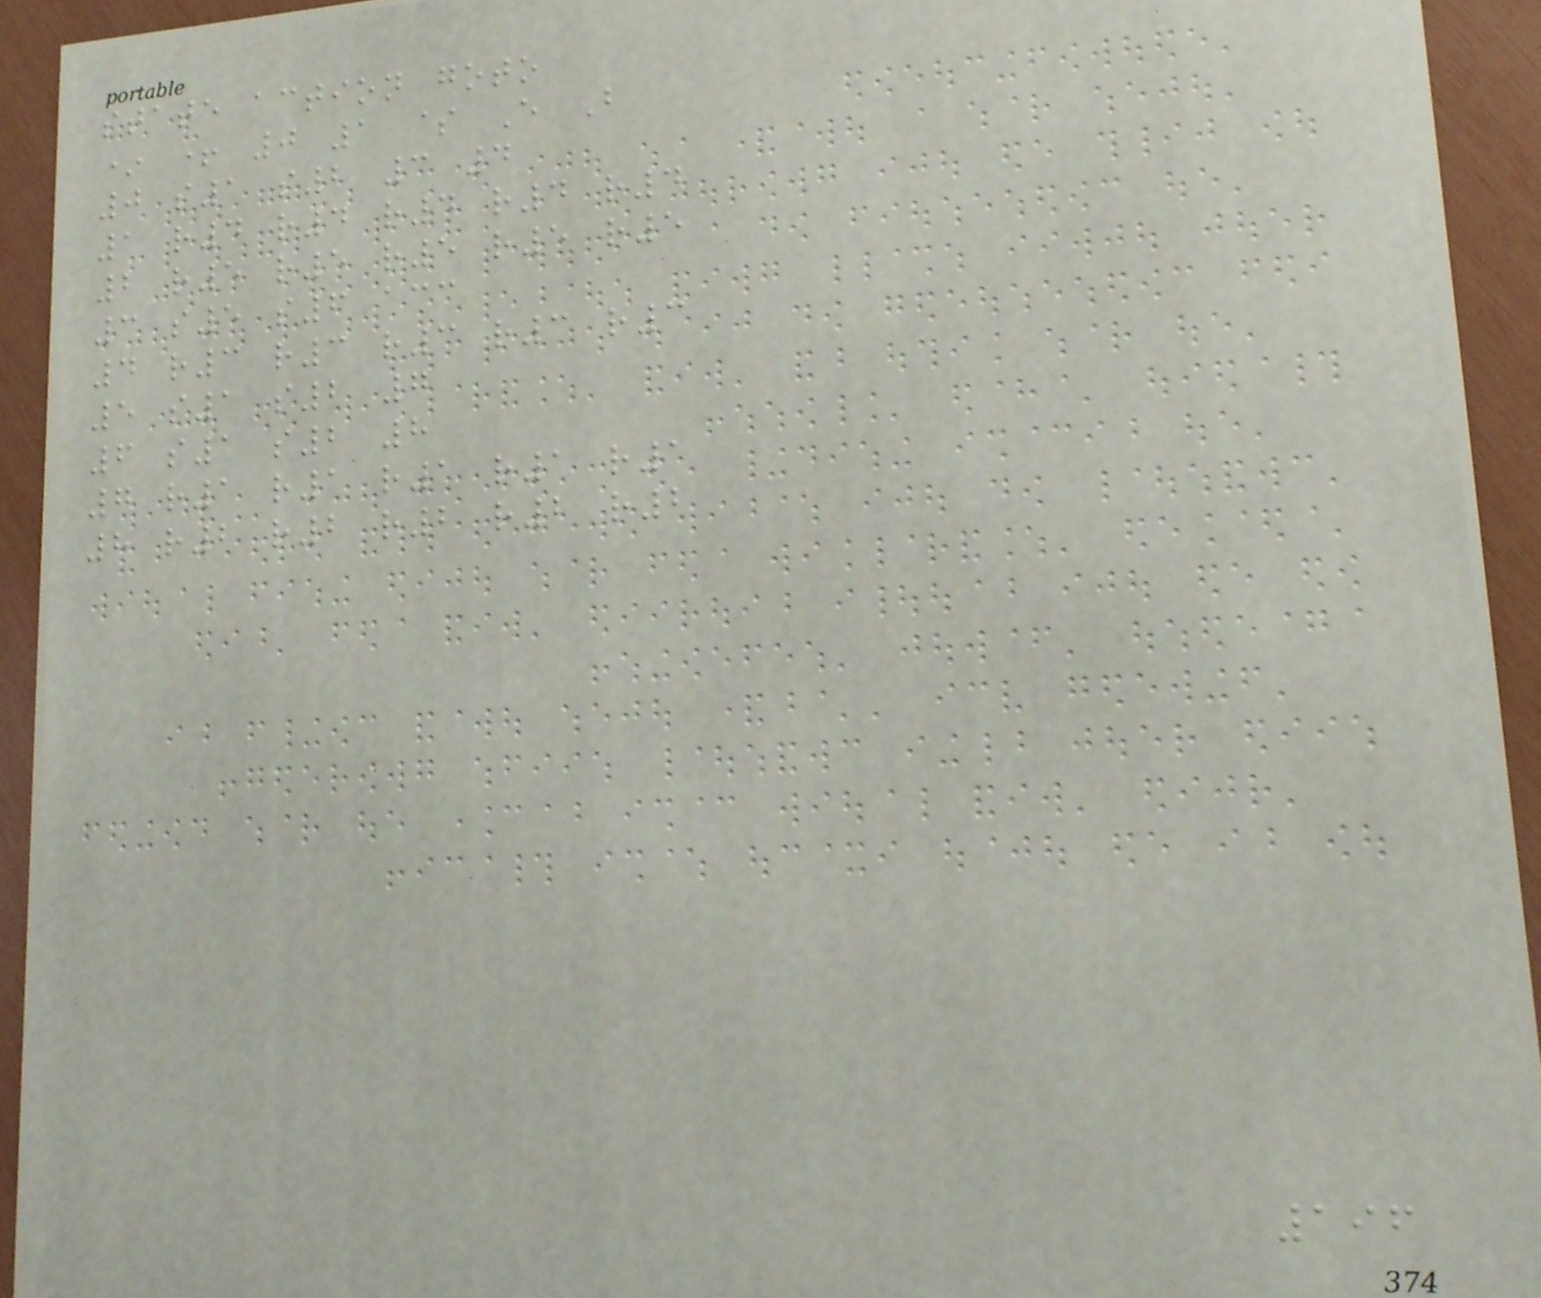state action goto
* + 0 1 $ E B
0 s1 s2 3 4
1 r4 r4 r4 r4 r4
2 r5 r5 r5 r5 r5
3 s5 s6 acc
4 r3 r3 r3 r3 r3
5 s1 s2 7
6 s1 s2 8
7 r1 r1 r1 r1 r1
8 r2 r2 r2 r2 r2
196
